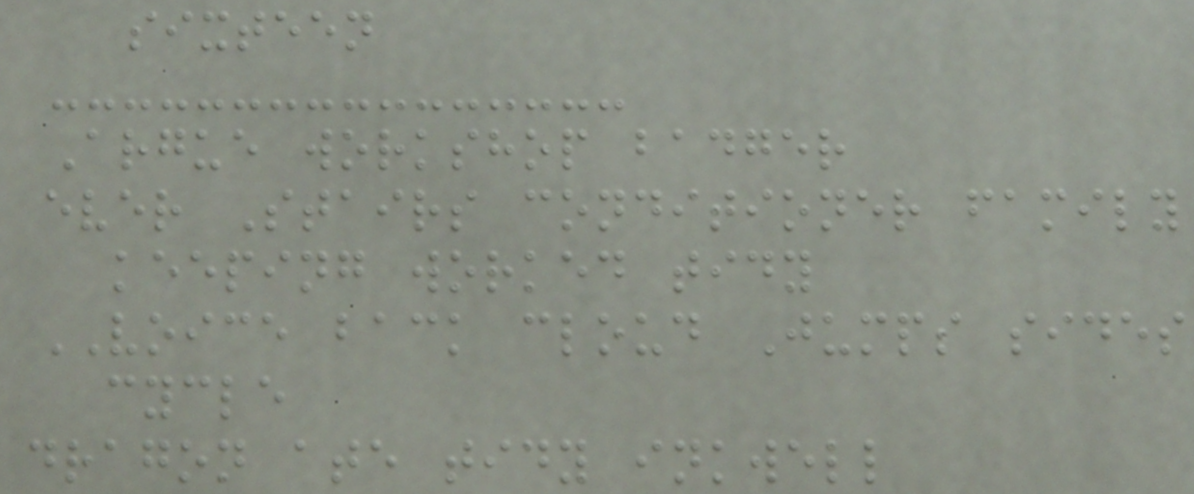sixteen
Argue workshop badger
ever Stairs conditioner family
keeping worked tidy
VOICE back cloud Jumps sides
cycle
dragon ate tidy inkwell
